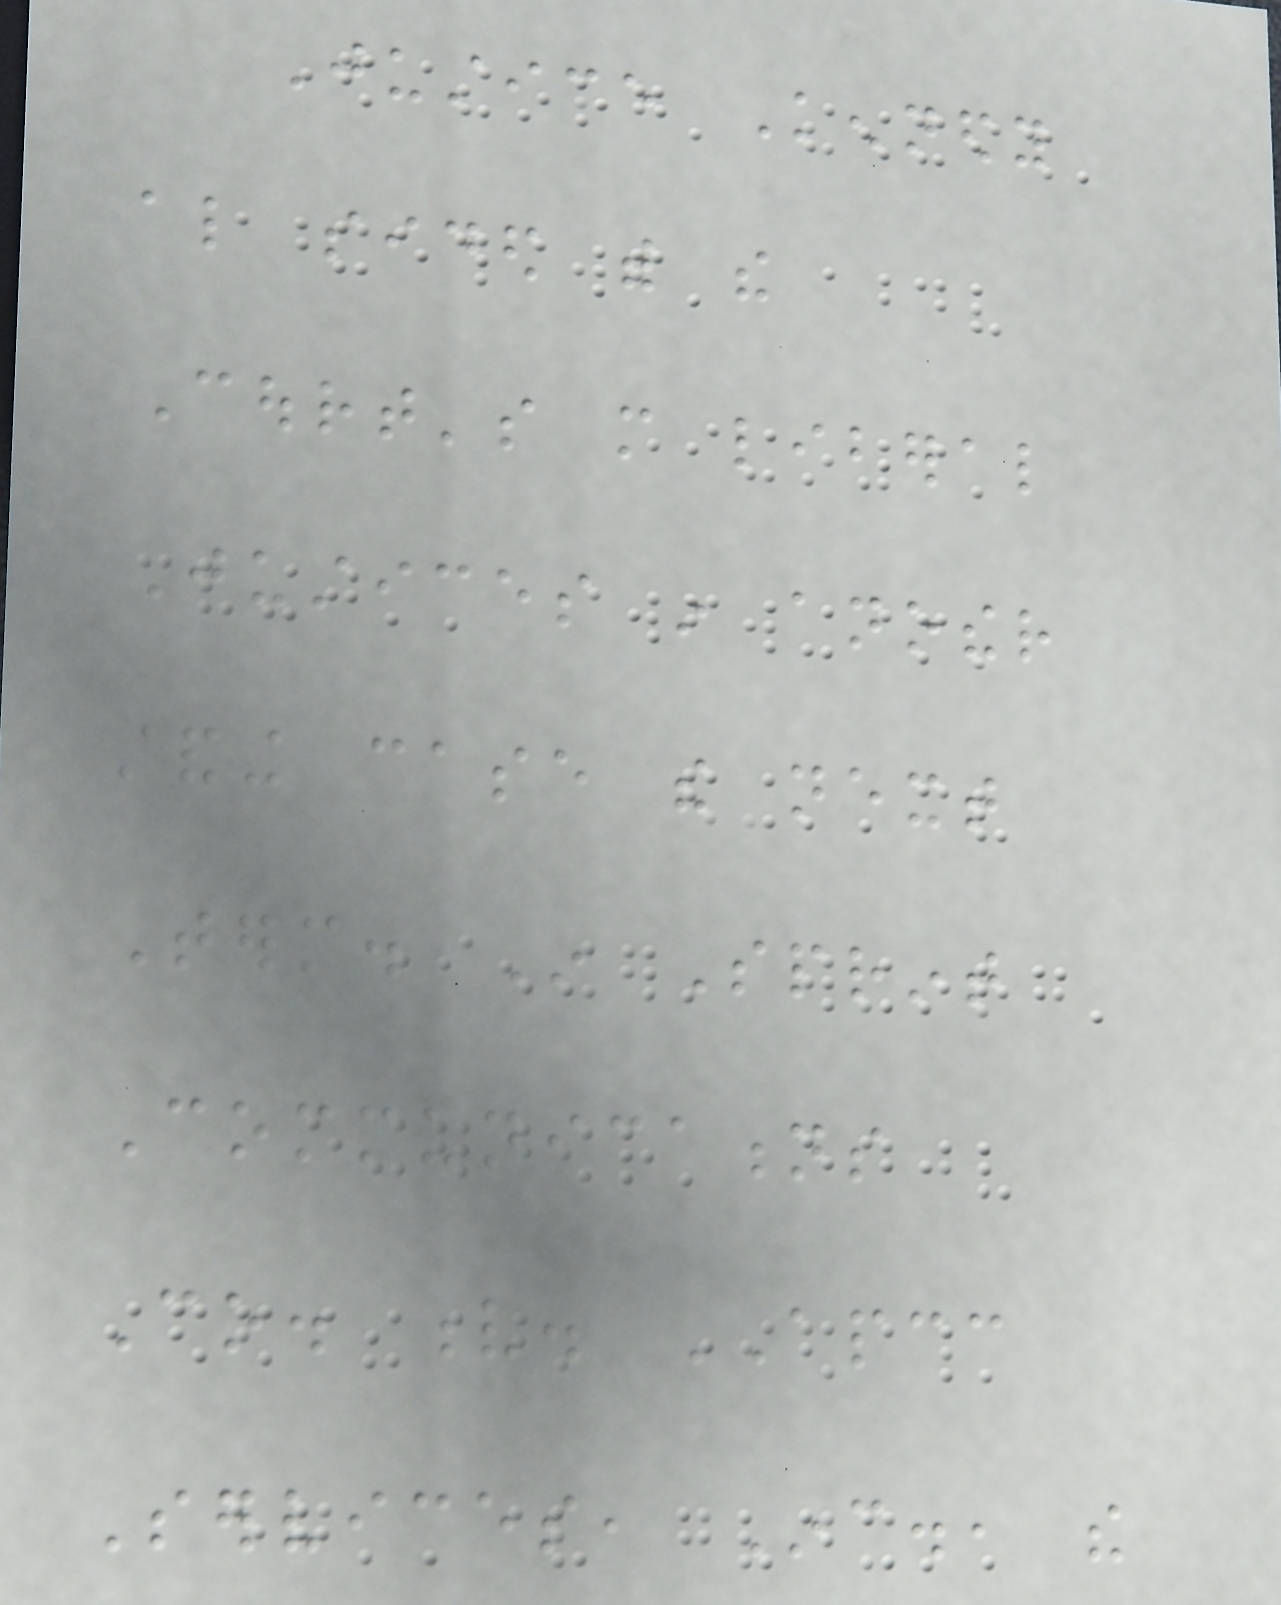Justice Kennedy
also sided with the
Court's more liberal
Justices in another
standing case the next
Term. In Sprint
Communications
Co. v. APCC
Services, Inc., the
